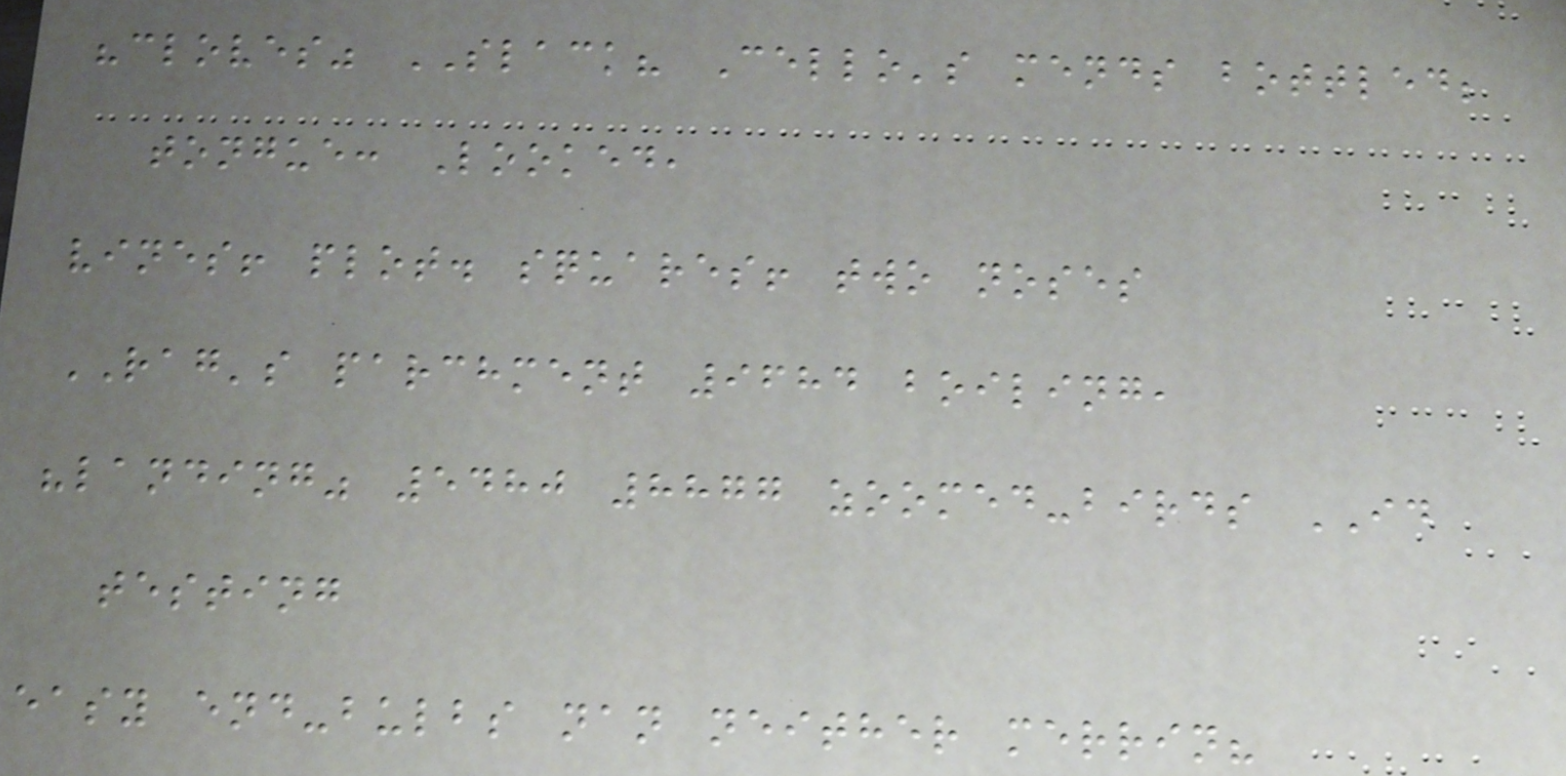"cloves" SLACK? Cello's mends bottled;
tongue: Looked,
vines! plot. squares! two noses
RAG's parchment 9684 boiling,
"landing" 5480 8877 zoomed-birds ID
testing
easy end-bulbs nan neither merrin?
